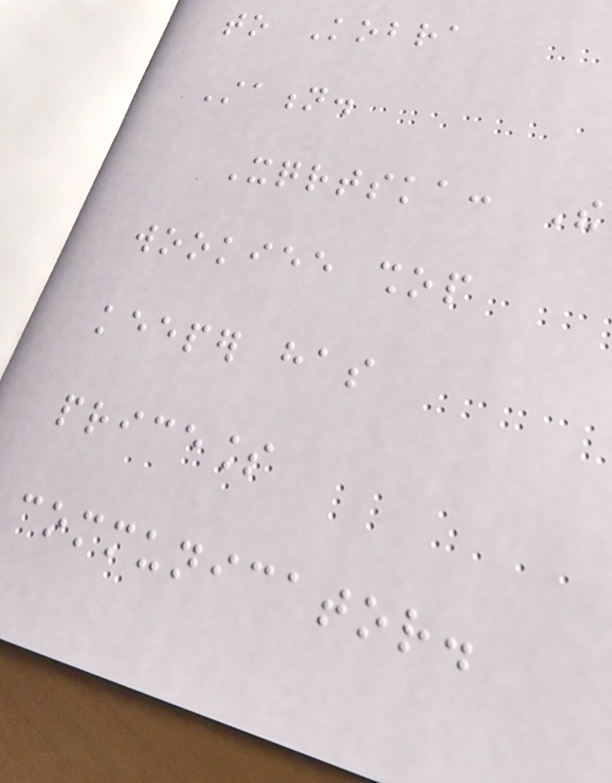to Kobra
Station.
Xqrtska: The
wookiee shop
keeper has
priceless
communicator.
